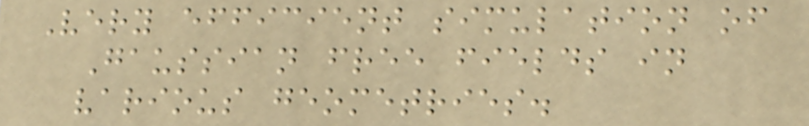Very efficient simulation of
Gaussian free fields in
various geometries.
